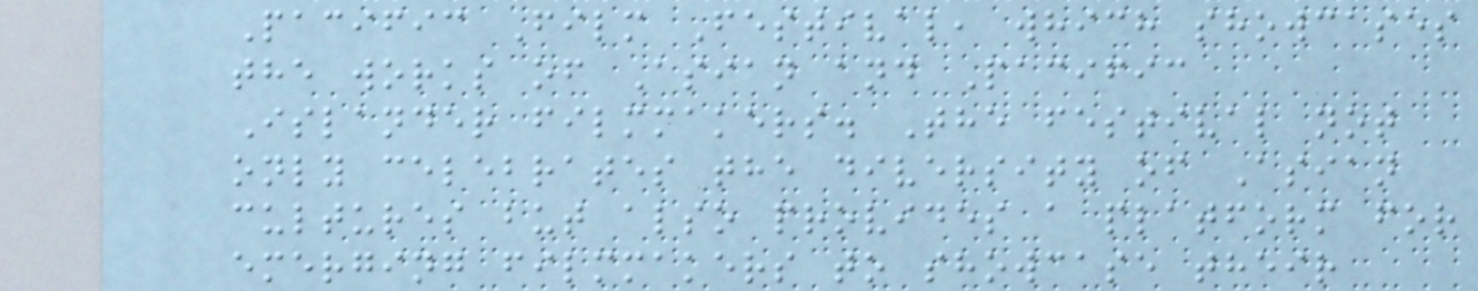Pacific Film Festival, which showcases
the works of Asian and Pacific
Islander filmmakers. The festival not
only celebrates the diversity of Asian
cultures but also provides a platform for
emerging filmmakers to showcase their
